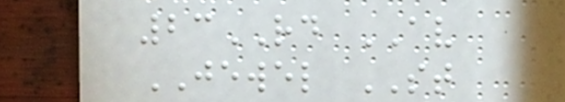23RD AV
JEWEL ST
